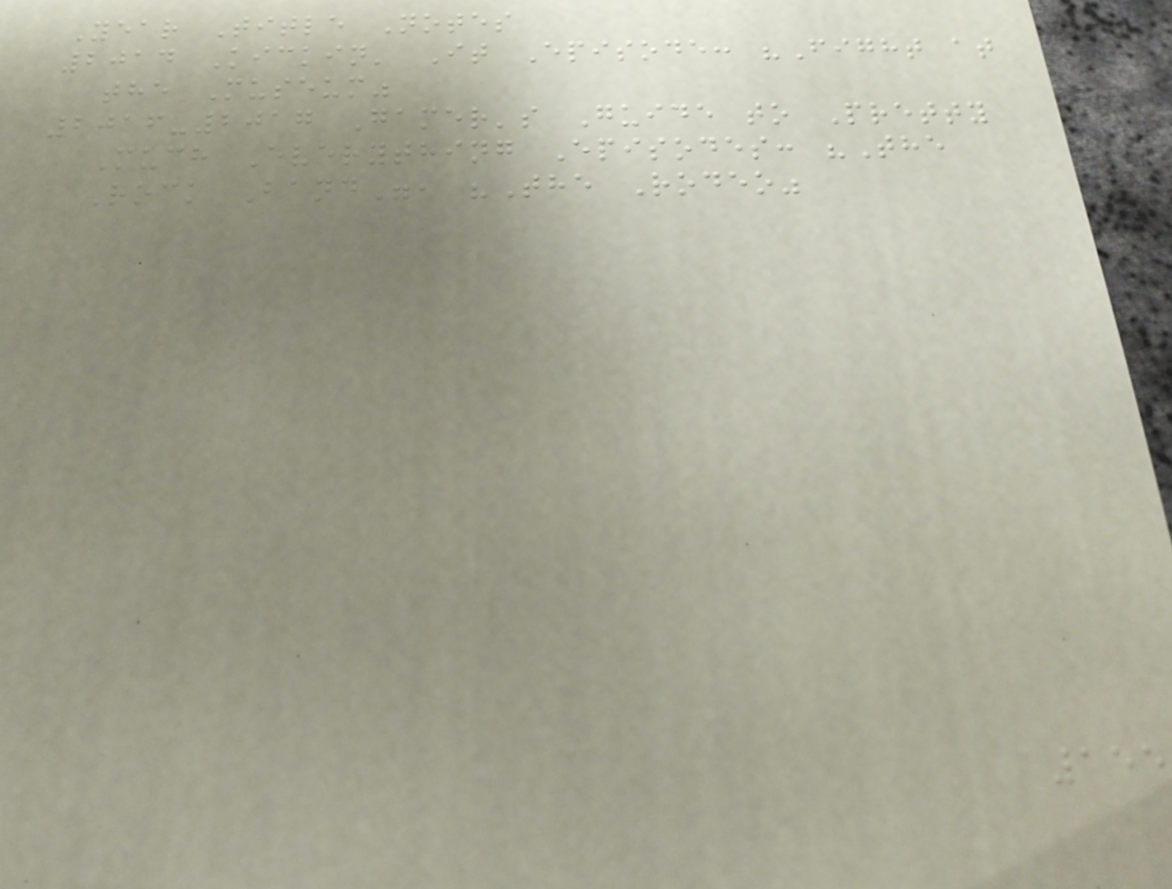Year Title Notes
2014 Kickin' It Episode: "Fight at
the Museum"
2016-2017 Gamer's Guide to Pretty
Much Everything Episodes: "The
Rock Band", "The Rodeo"
155
